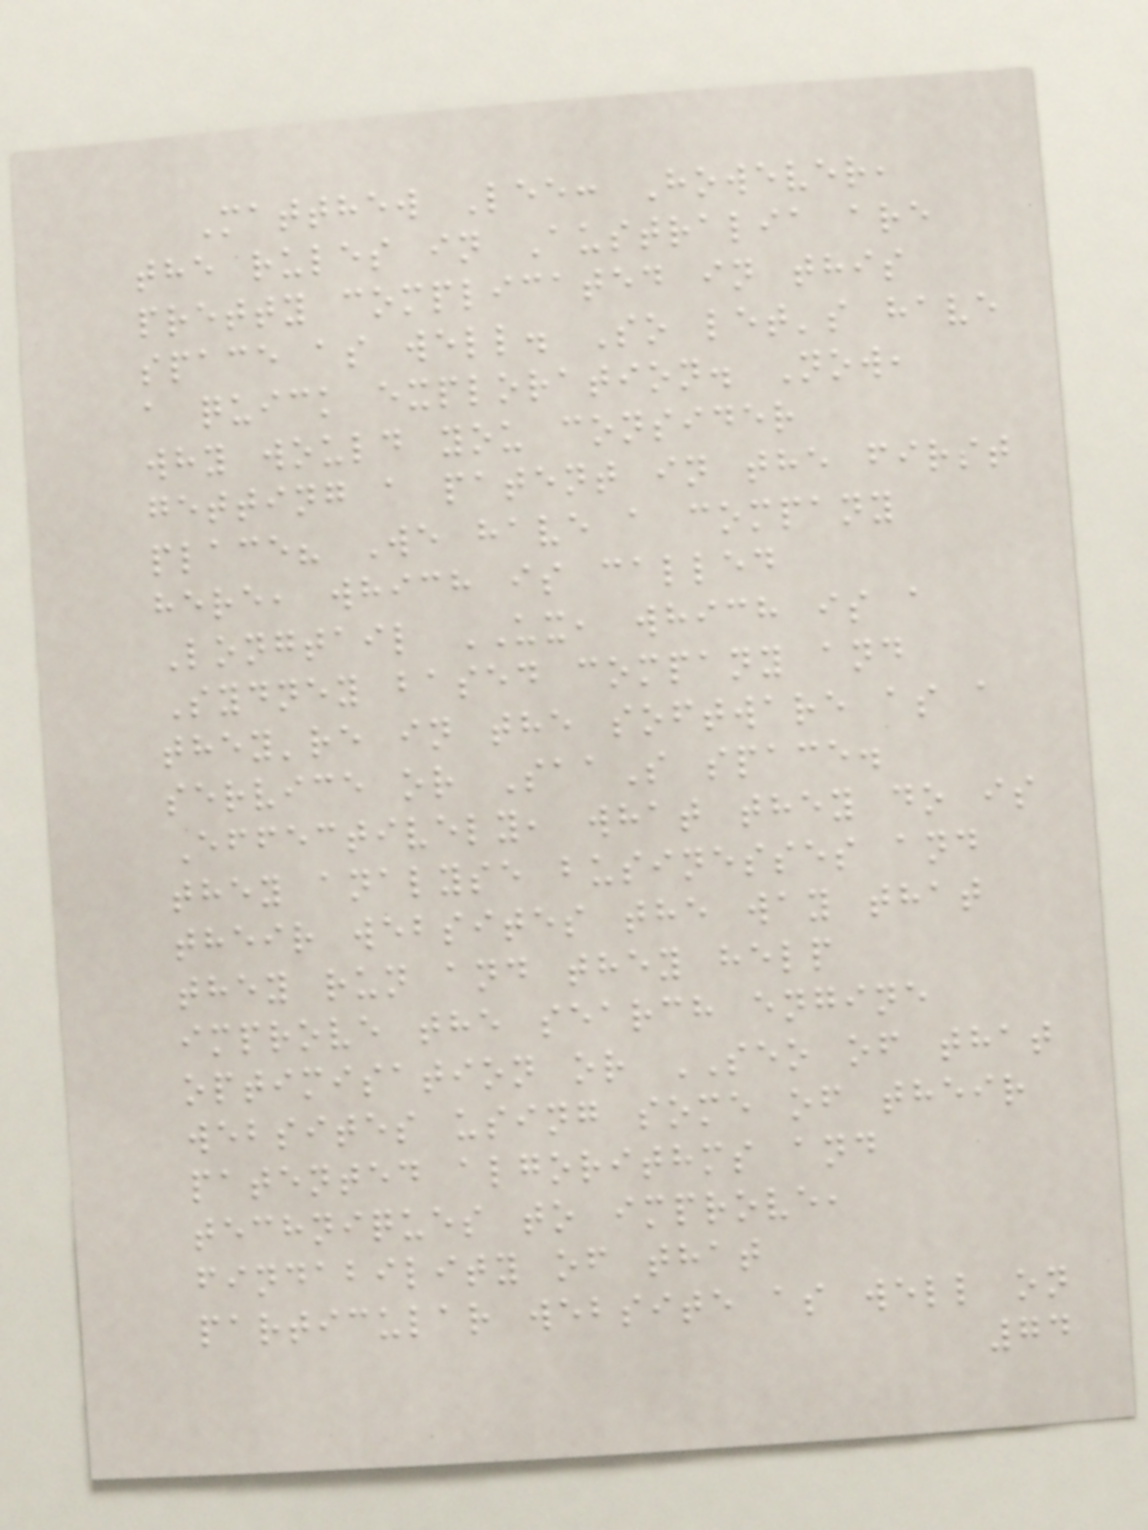Matthew Lee: However,
the rules in Australia are
pretty complicated in this
space as well. So let's have
a quick exploration. Now,
why would you consider
getting a patent in the first
place? We have a company
here, which is called
Longtail UX, which is a
Sydney based company and
they're in the software as a
service or SaaS space.
Effectively, what they do is
they analyse businesses and
their websites the way that
they run and they help
improve the search engine
optimisation or SEO of that
websites using some of their
patented algorithms and
techniques to improve,
findability of that
particular website as well on
74
